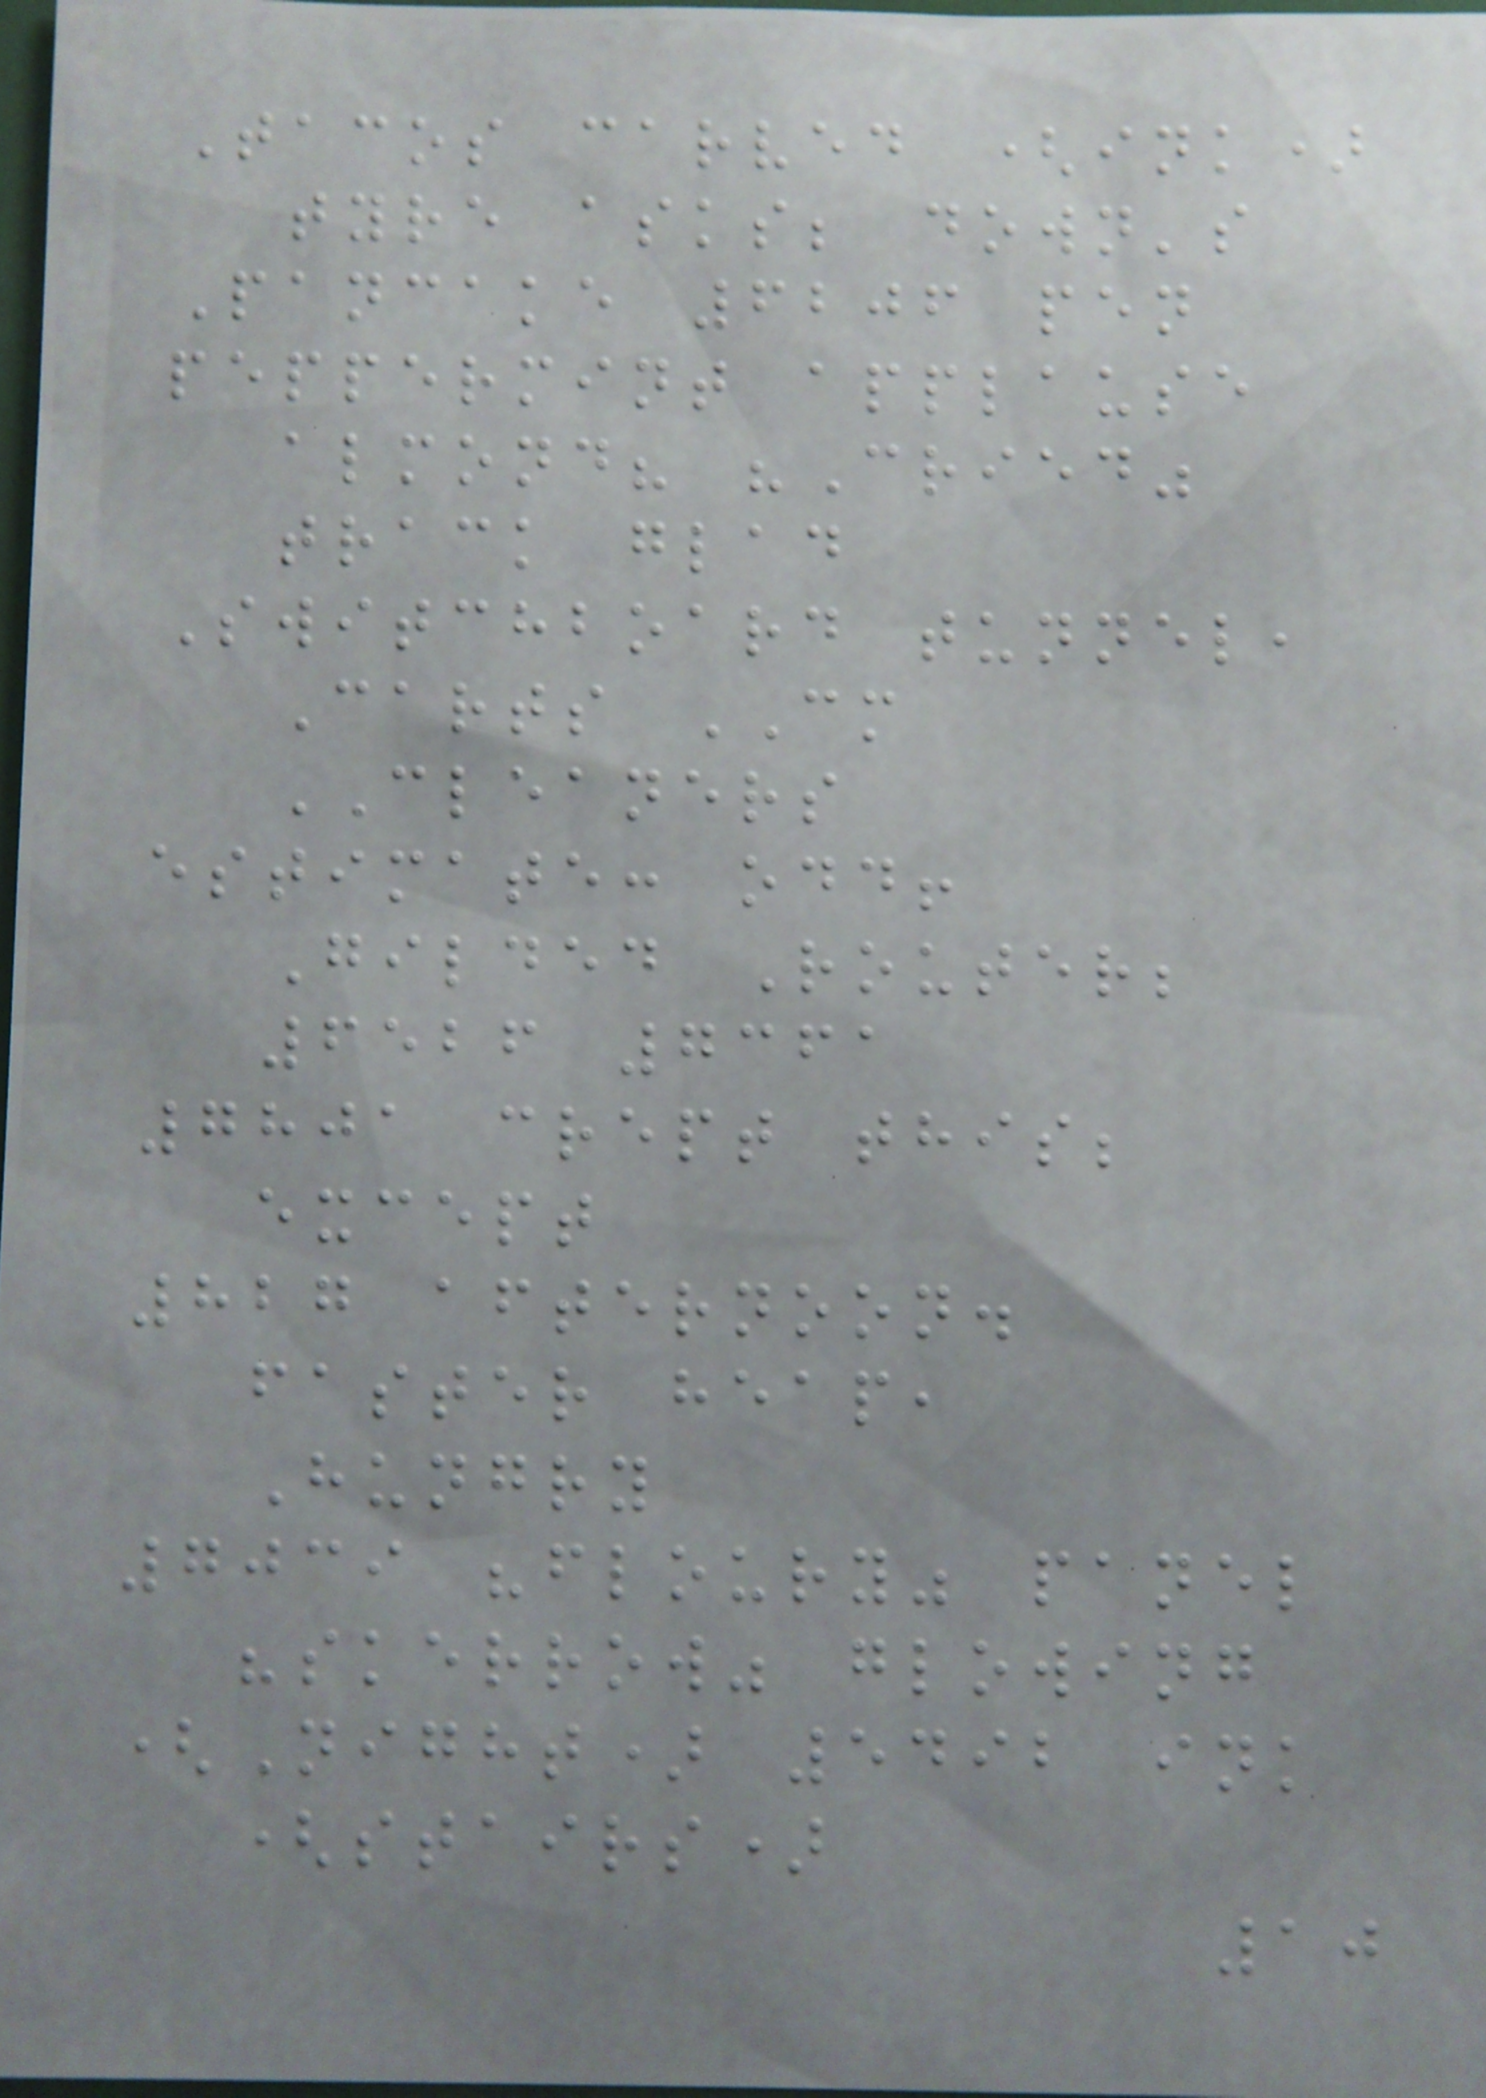Tacos carved (ink)
tyre asks; down's
Pancake 6206 pen
peppermint applause
almond? "Cried"
track glad
Switchboard tunnel,
Carts CM
CLEANERS
estimate: odd!
Gilded Router;
6526 7361
7801 crept this;
except
827 afternoon.
faster heap,
Hungry
7039 "floury" panel
"skerrow" glowing
(Night) 5492 ink
(stairs)
10
